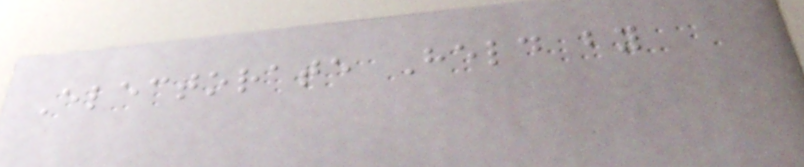Electorate Held by
